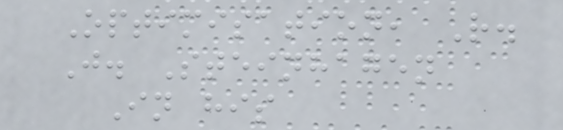Optimisation, R.
J. Steinhagen
In his
